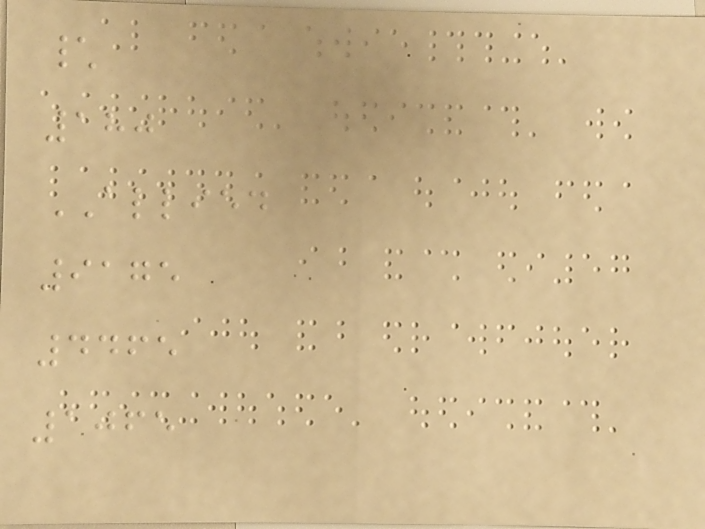\
180
ALLIED
9175
4465
1065
